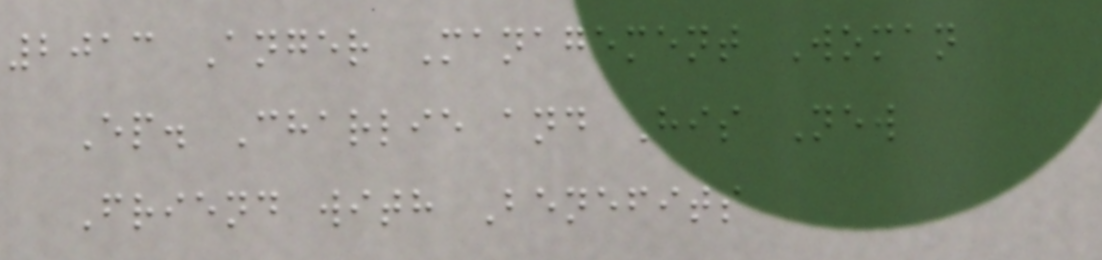2013 Anger Management Woman
Ep. Charlie and His New
Friend with Benefits
